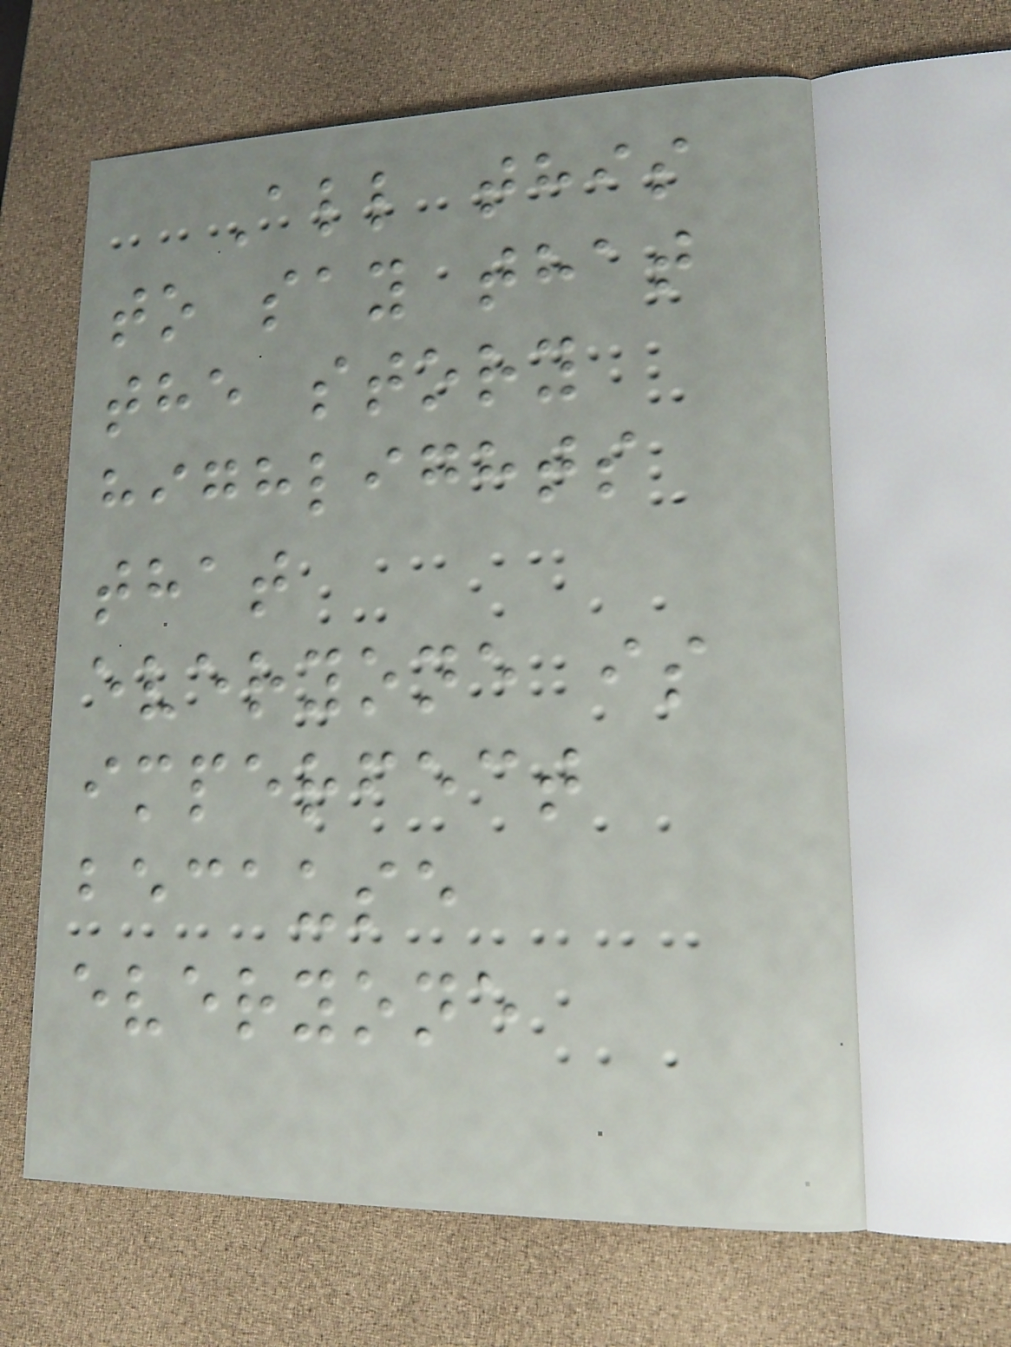All this
to say that
the story
highlights
that
everyone is
imperfect
because
everyone
